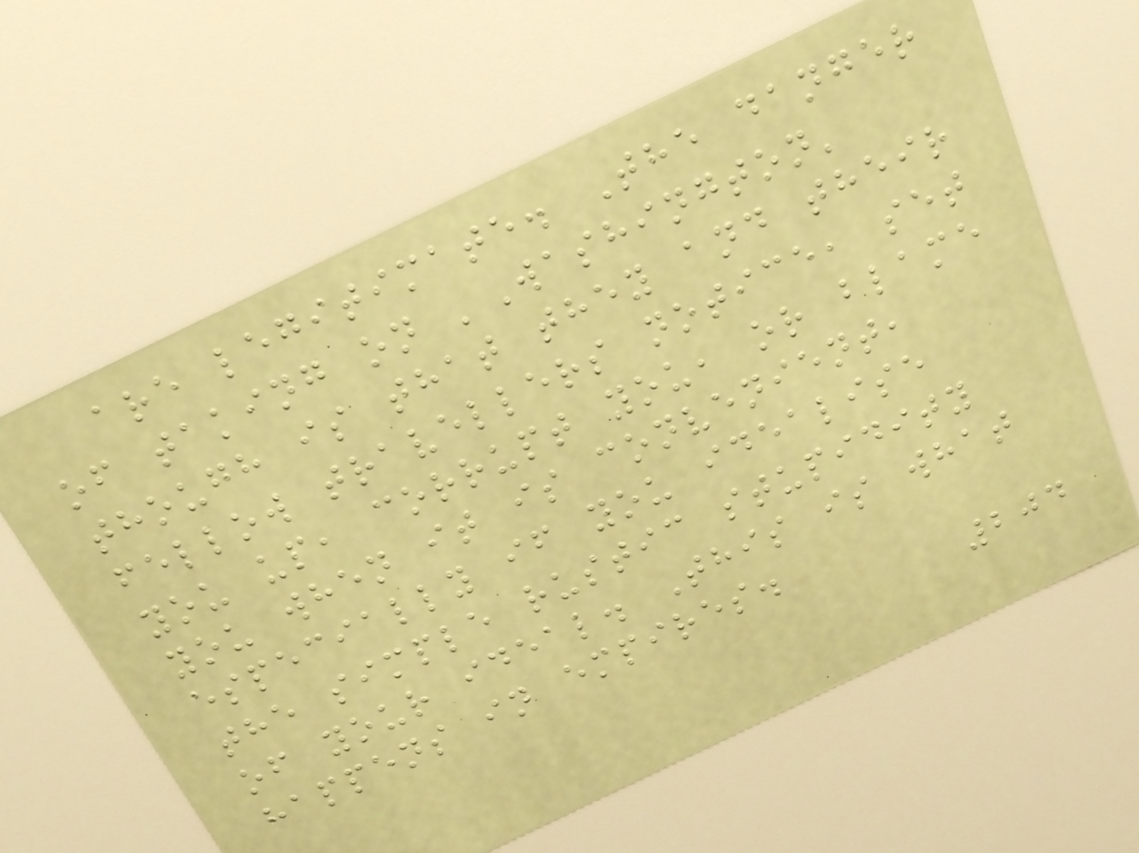are legitimate. The danger
of taking on 'Washington'
though is that they and their
fellow travellers notice, set
you up, corrupt you, or blame
you when it is convenient,
especially if you idealise
the simple rustic stupidity
of your ideal. This is what
happens in empires.
204
